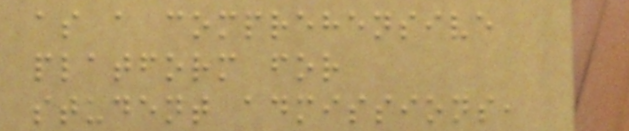as a comprehensive
platform for
student admissions,
